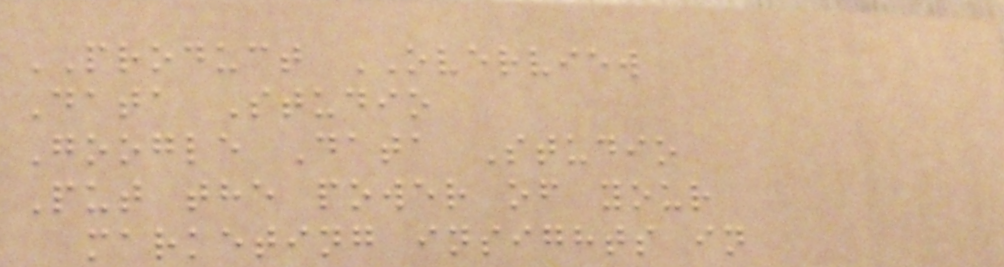PRODUCT OVERVIEW
Data Studio
Google Data Studio
Put the power of your
marketing insights in
